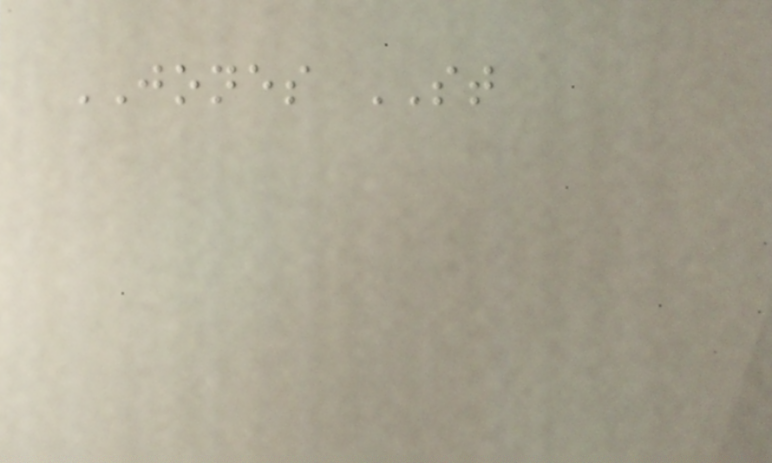JONES ST
